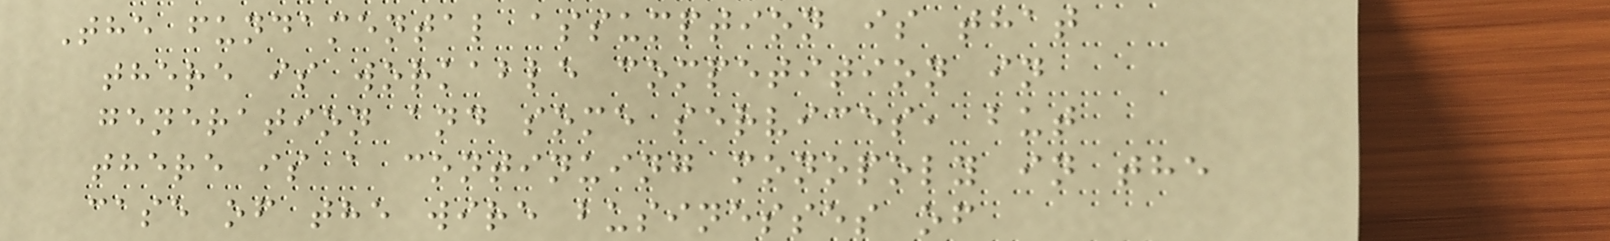The fundamental assumption is that
there is workable competition in
generation and some services, but
there is a continuing monopoly in the
case of the wire businesses of
